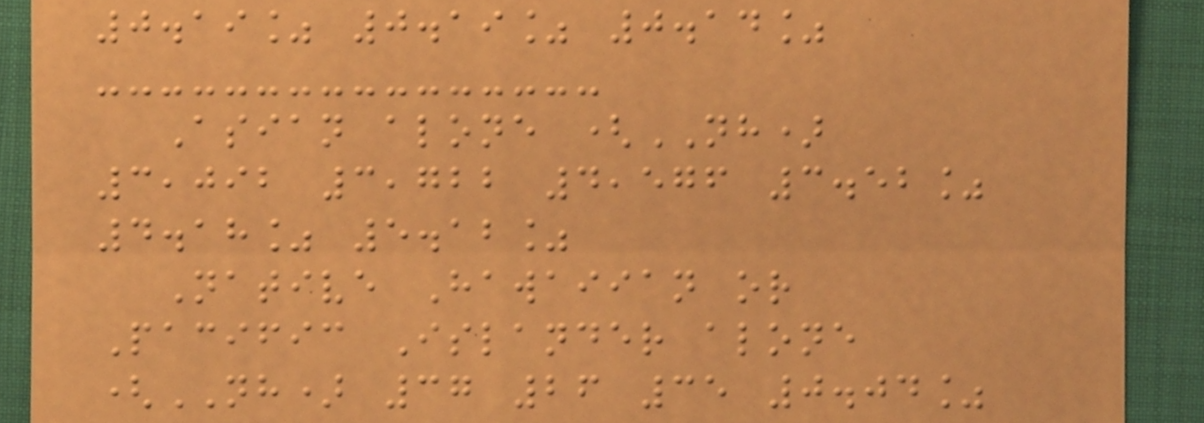0.19% 0.19% 0.14%
Asian alone (NH)
3,092 3,722 4,576 3.52%
4.18% 5.12%
Native Hawaiian or
Pacific Islander alone
(NH) 37 26 35 0.04%
